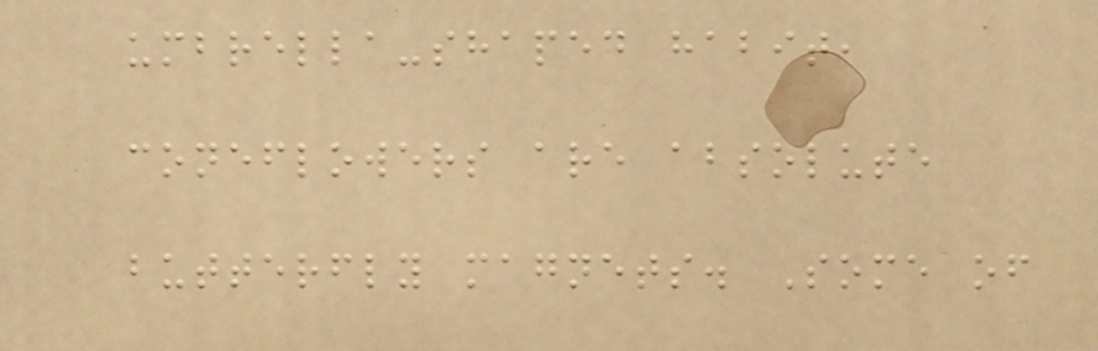umbrella-shaped habit,
coneflowers are absolute
butterfly magnets. Some of
